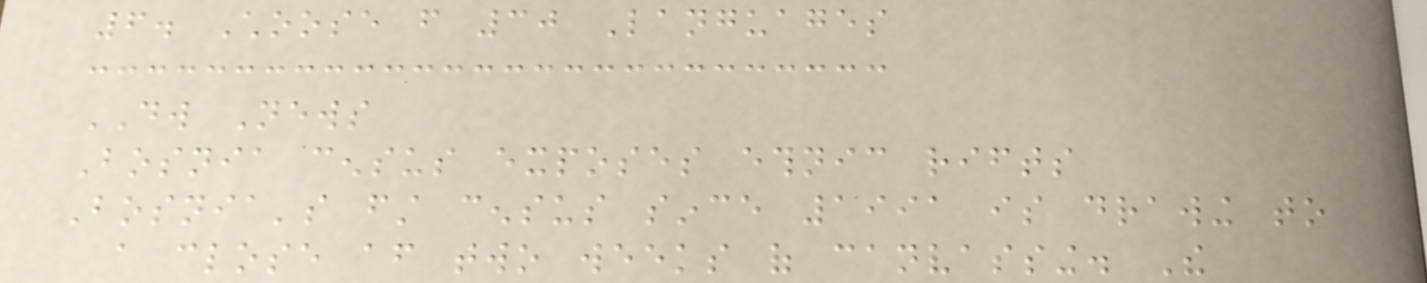6. Choose from 30 Languages
DW News
Bosnia census exposes ethnic rifts
Bosnia's first census since 1991 is drawing to
a close after two weeks of canvassing. The
